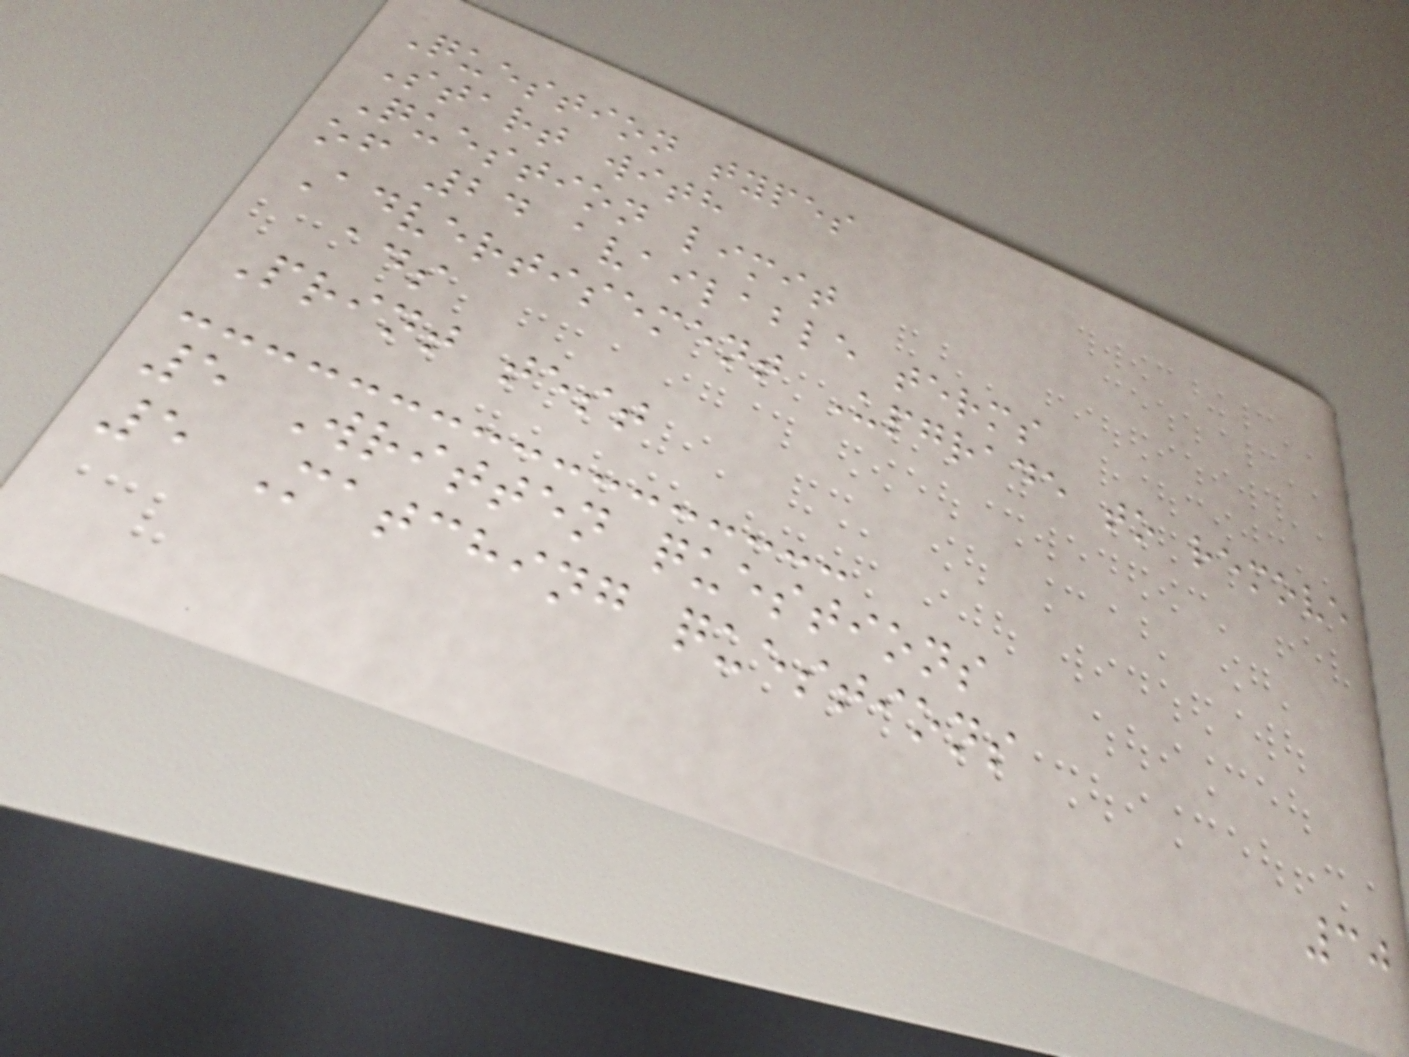Question types
Start with
Question limit
of 24 available terms
Advertisement Upgrade to remove
ads
Print test
5 Written questions
5 Matching questions
30
